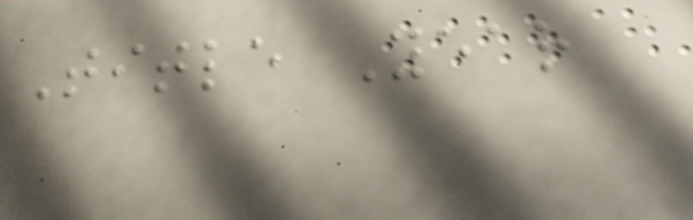Title Year
